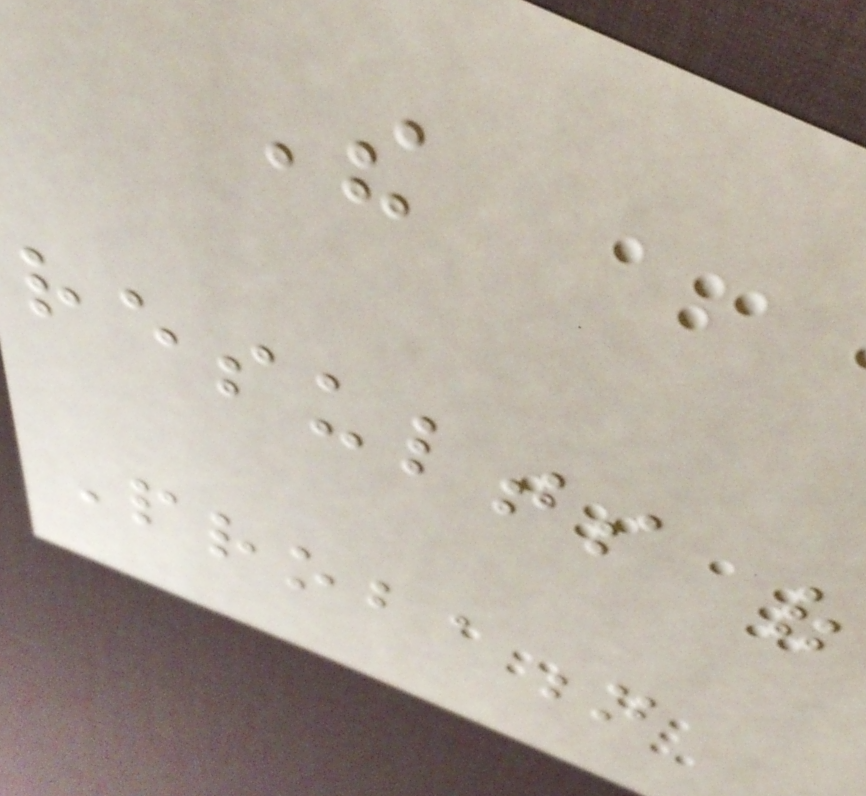The
results of
Probation
